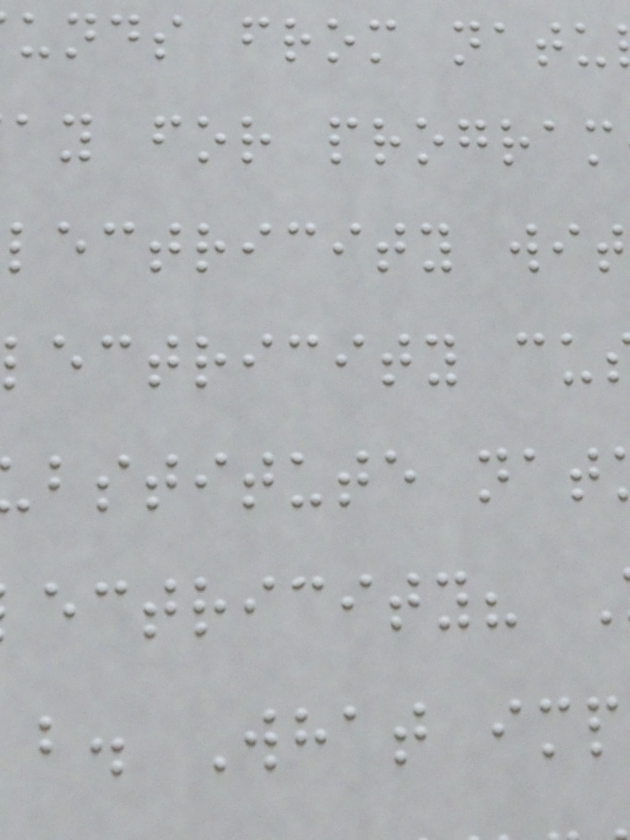unds from natu
ay for program
lectricity wit
lectricity cu
bstitute nat
ectricity?
b. What imp
